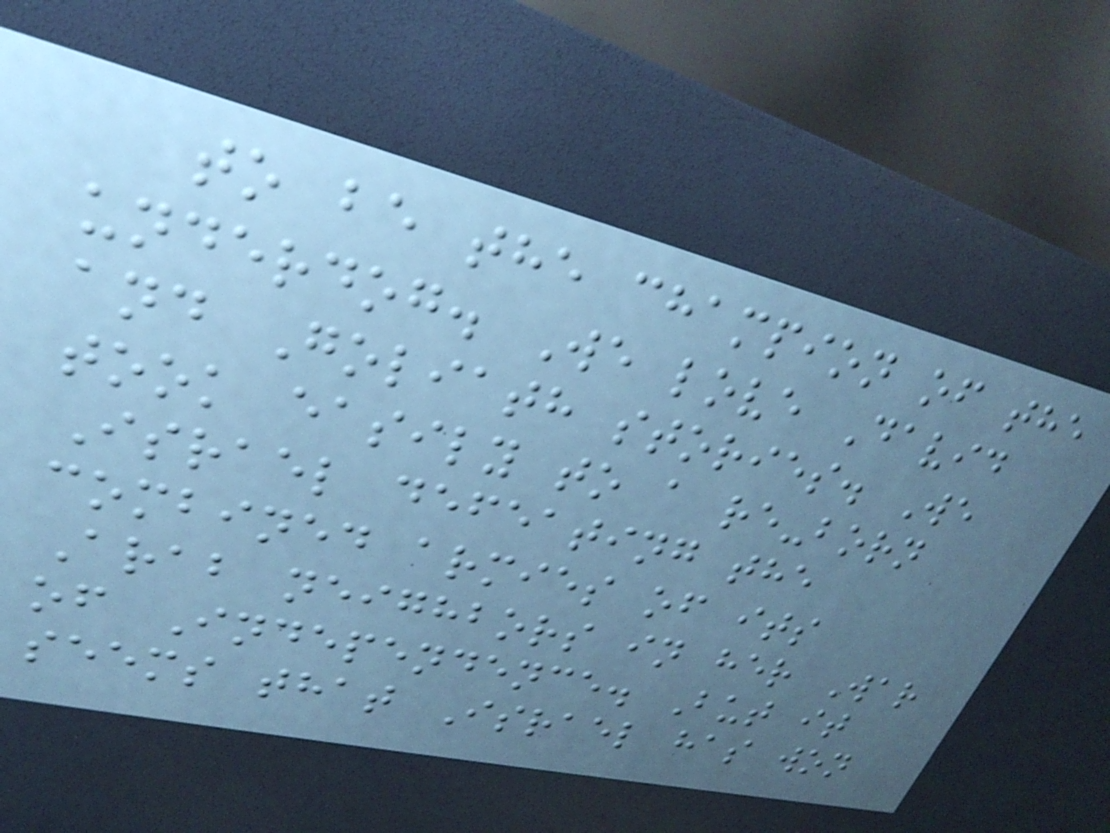to be the champion of the
underdog. We love David
and Goliath stories. We
took easily to a re-born
Israel defeating the
combined armies of its
Arab neighbors in her War
of Independence. But it
seems that Israel has won
